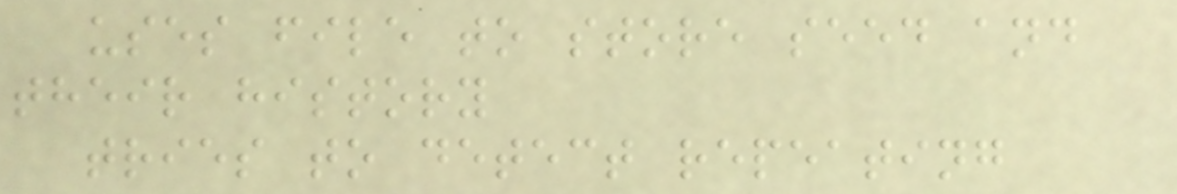uses file to store seed and
their history
tries to detect repeating
